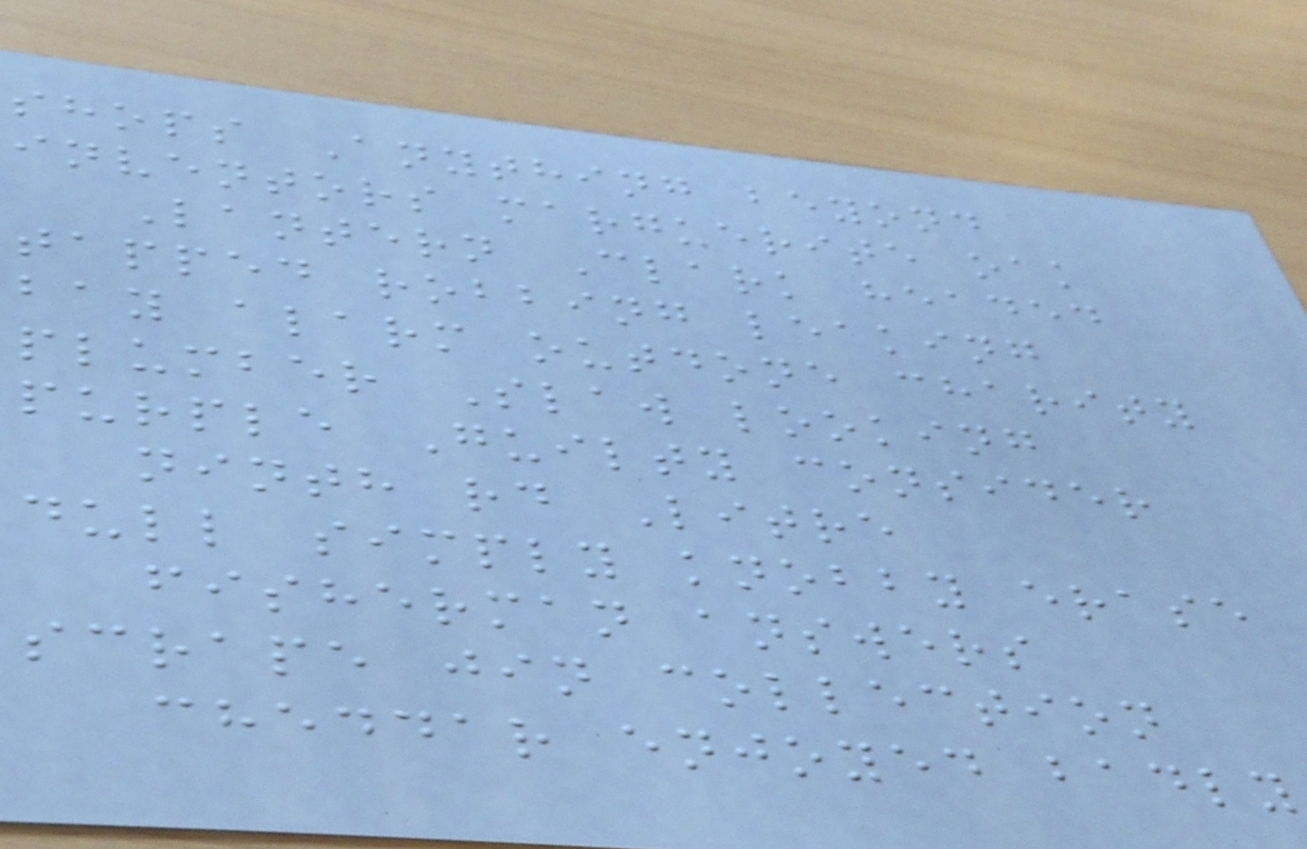shops Anything beyond
inventors marguerite oak
Lantern Clark headed
tapped robbing leaking
bay alarm outdone charity
plumber Slaw looking
purple Guilty consider
ninth rd Litre
dull simply knobby erase
fisherman answers
scrape jin collection
cheddar enjoyed badly
